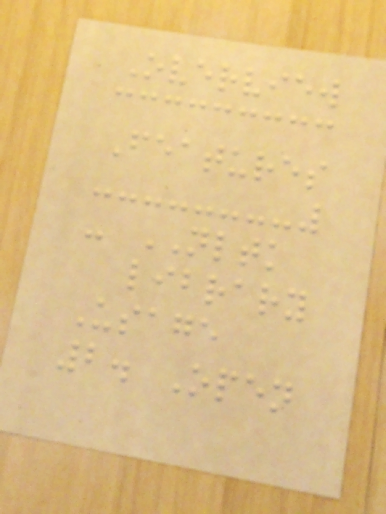Overview
Features
- NLTK
library
Usage
2. Open
